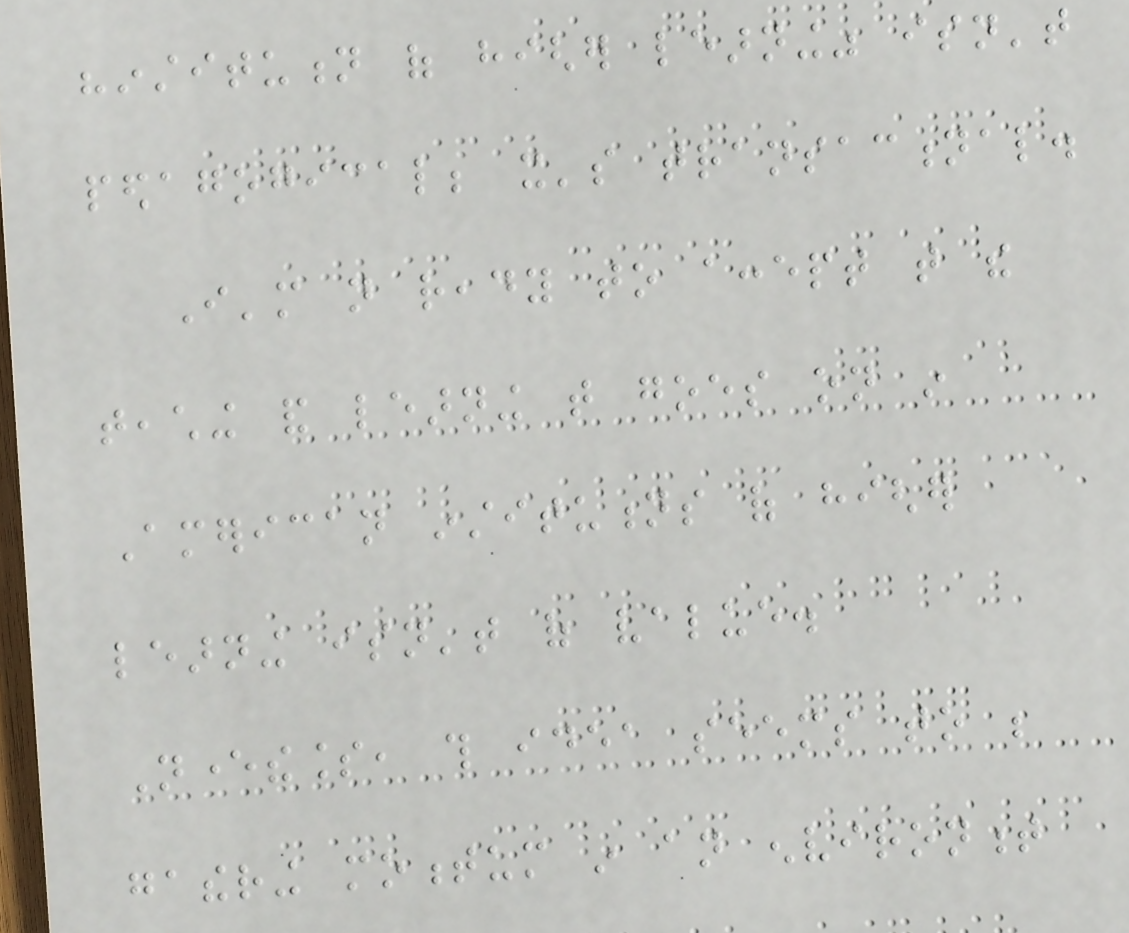"institution of higher learning" isn't
pedagogical; it's transactional.
I'm not ready to accept that the
teaching and learning that goes on in
American institutions of higher
learning isn't of value.
Nevertheless, this idea seems to be
gathering momentum in an environment
